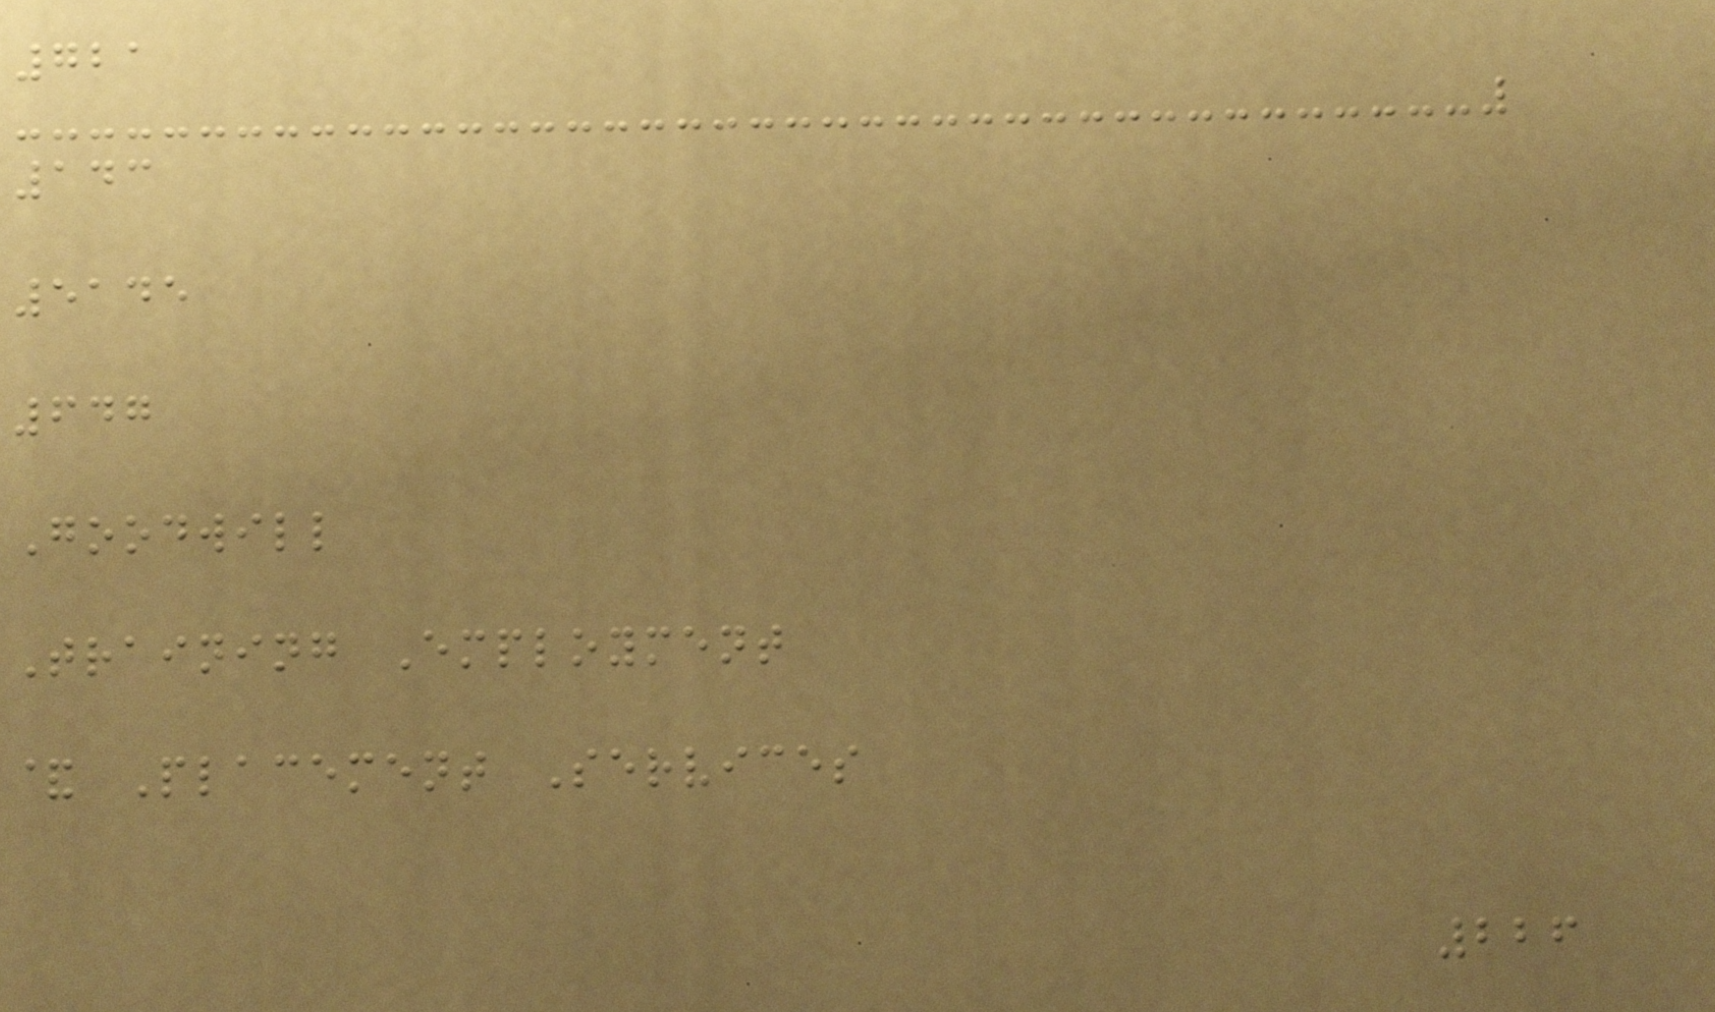721
143
5145
647
Goodwill
Training Employment
& Placement Services
226
